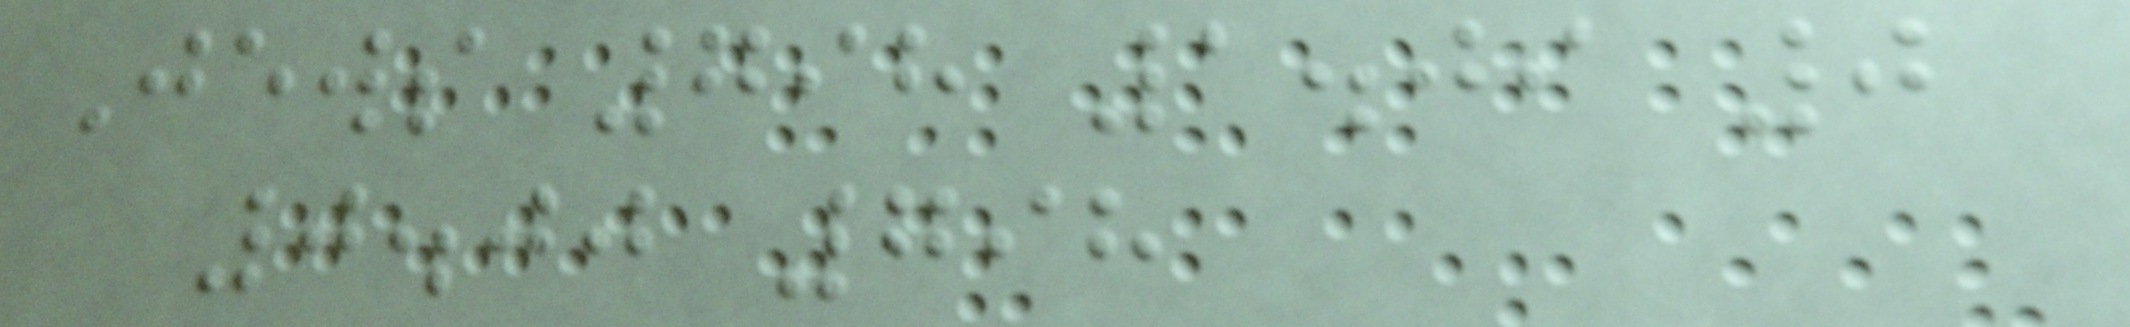Jews 798 1.09 0
0.00 798
